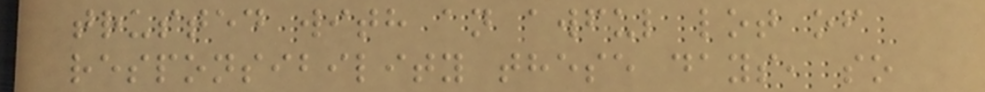trusted with an awful lot of
responsibility these days, so
